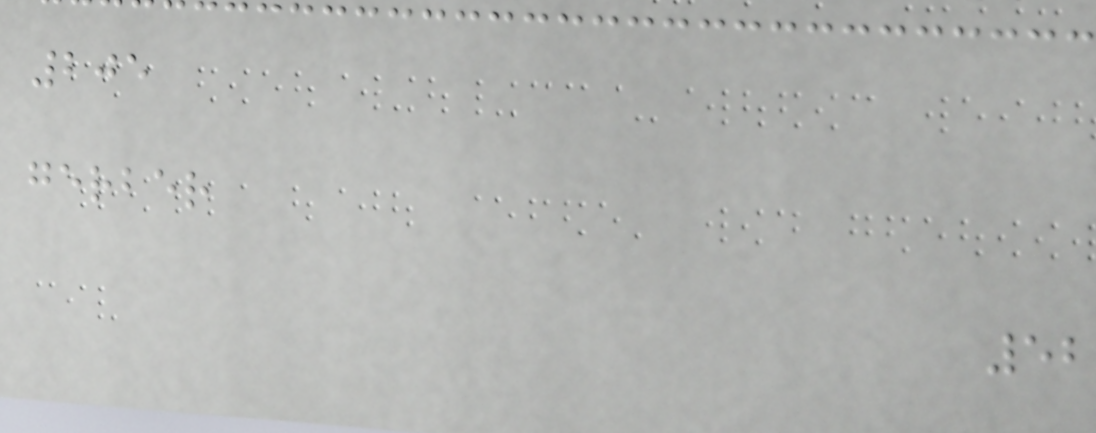205
gerber
52
